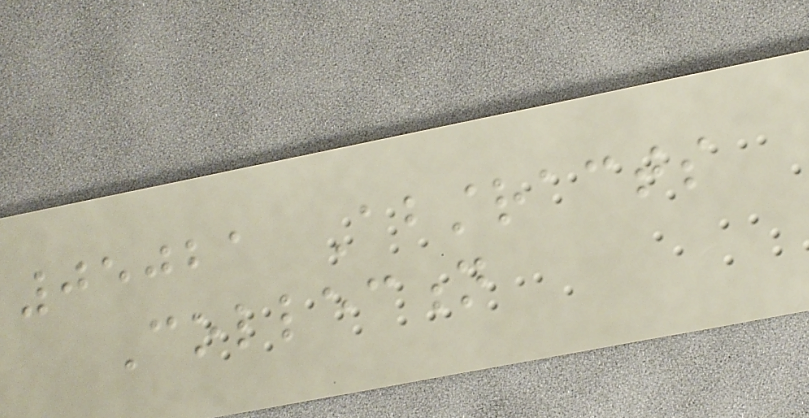05021 Abstracts
Collection
